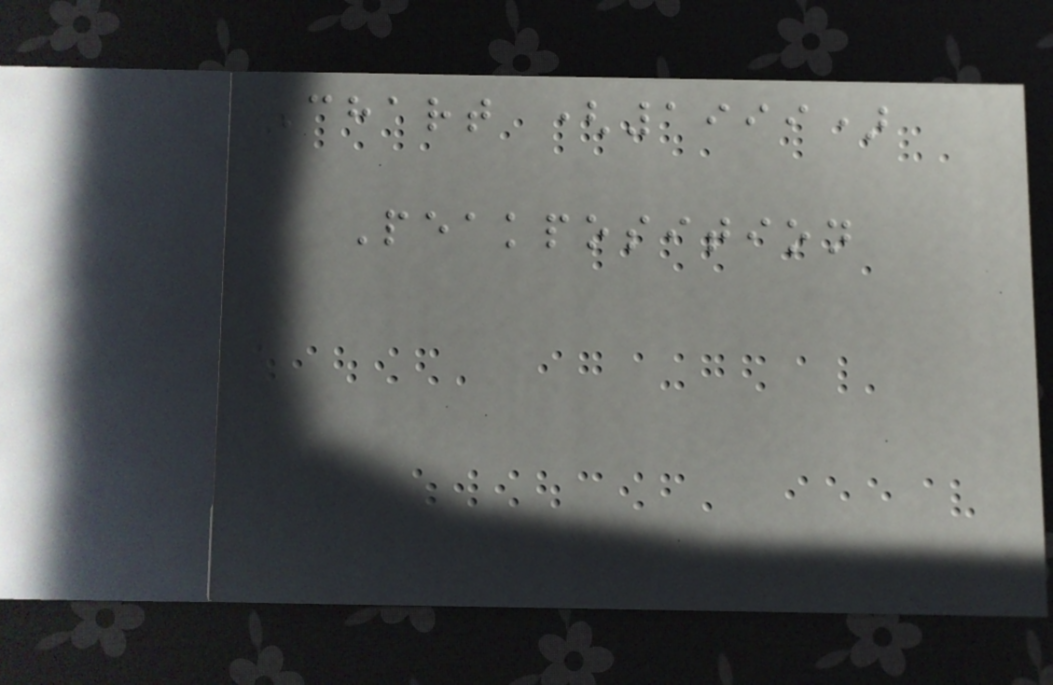Chart (1999)
Peakposition
